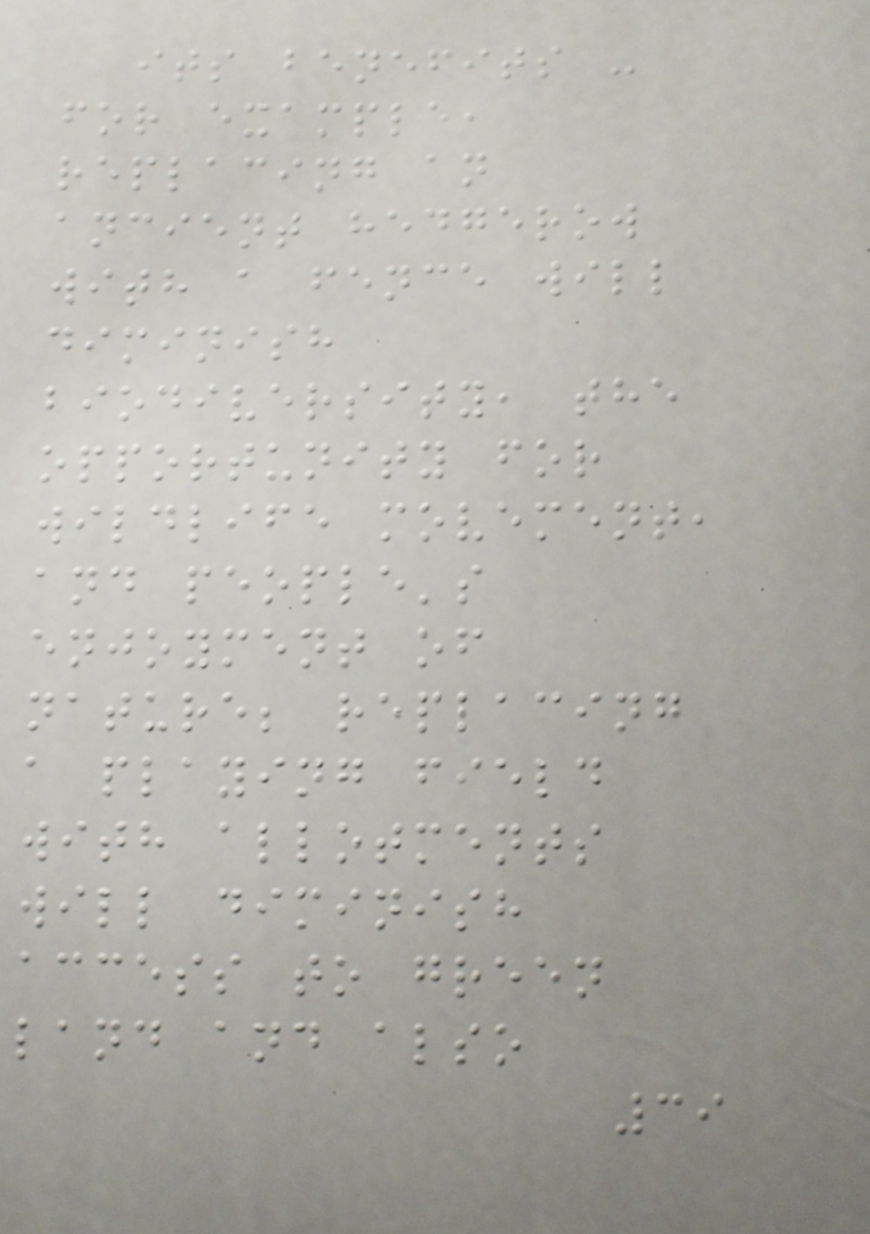its benefits -
for example,
replacing an
ancient hedgerow
with a fence will
diminish
biodiversity, the
opportunity for
wildlife movement,
and people's
enjoyment of
nature; replacing
a playing field
with allotments
will diminish
access to green
land and also
39
